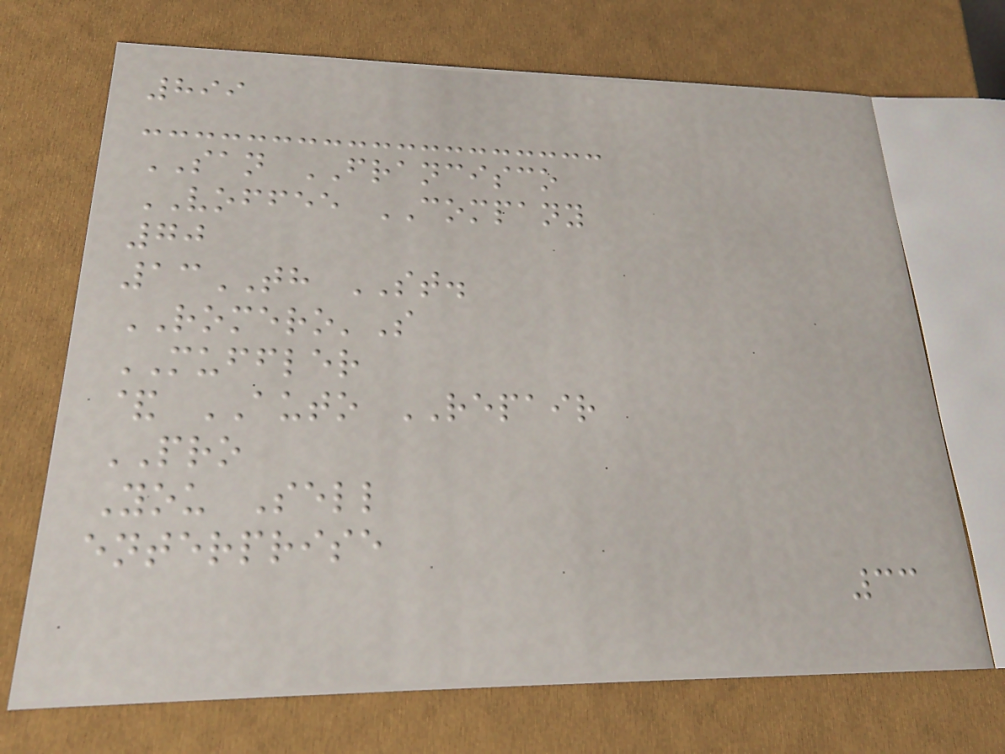899
SAN FRANCISCO
VOFFEE COMPANY
70
13TH ST.
ROMERO'S
MUFFLER
& AUTO REPAIR
PRO
You Sell
enterprise
33
